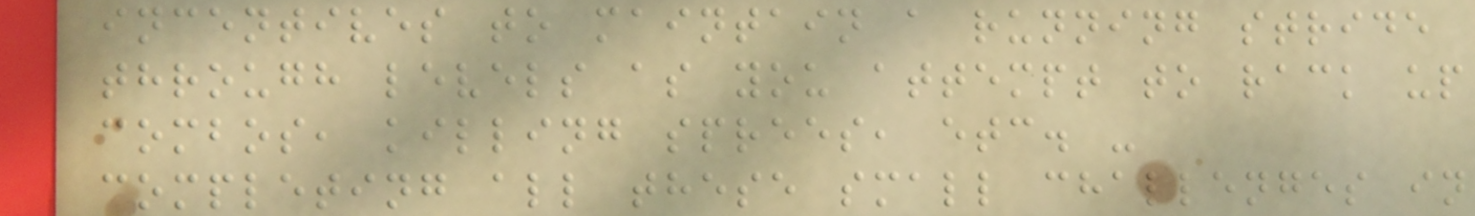incentives to maintain a running stride
through levels as you attempt to rack up
combos, killing sprees, etc. -
completing all these small challenges in
